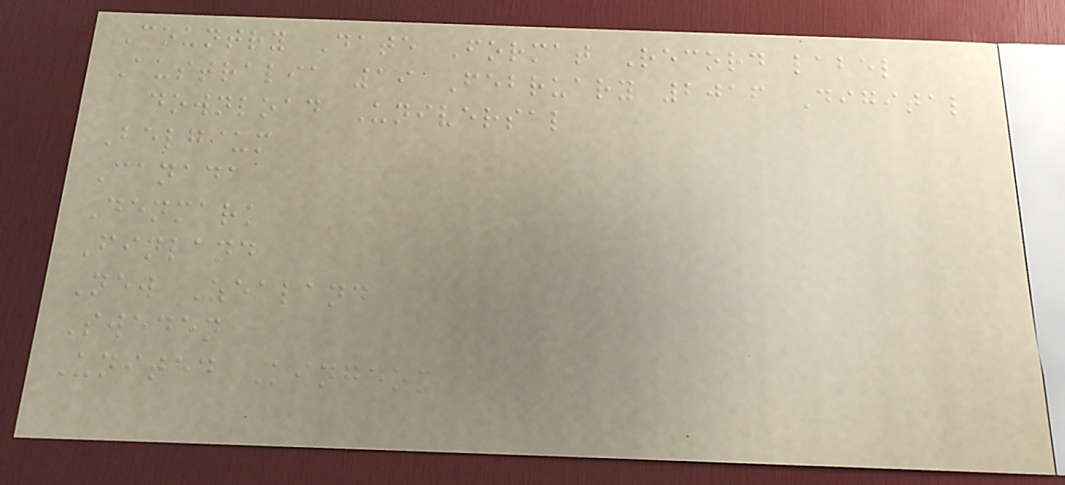Country Date Format Record label
Australia 19 February 2016 Digital
download Universal
Belgium
Canada
Denmark
Finland
New Zealand
Sweden
United Kingdom
